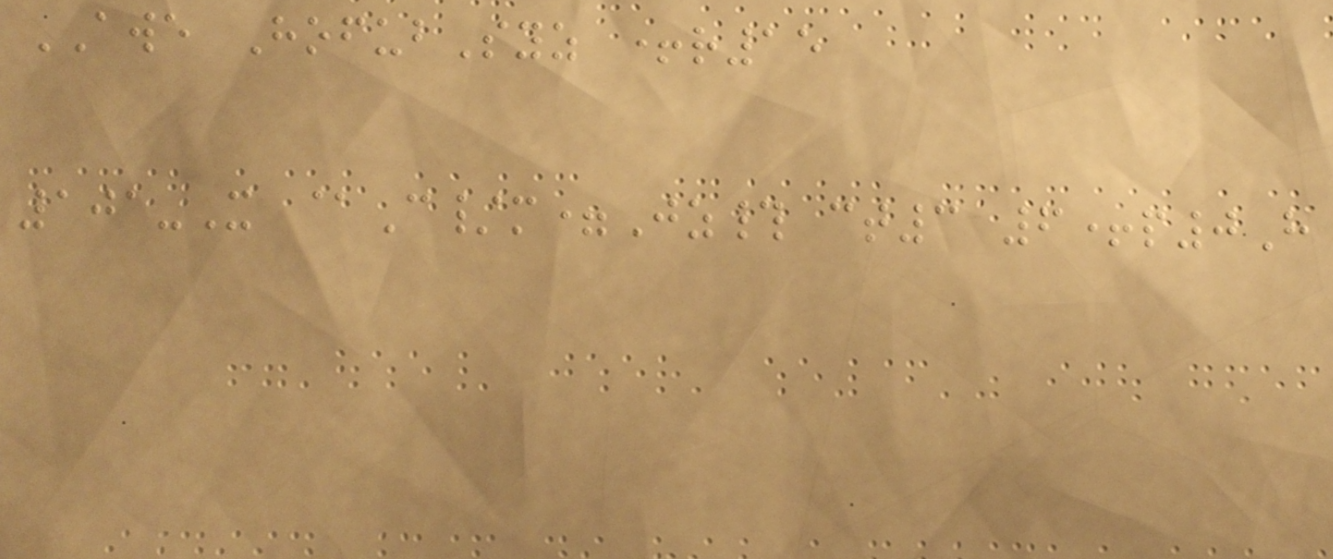AWE HofubSyz +r15
101-X @C/m=Jz# ct3 6+p0H
